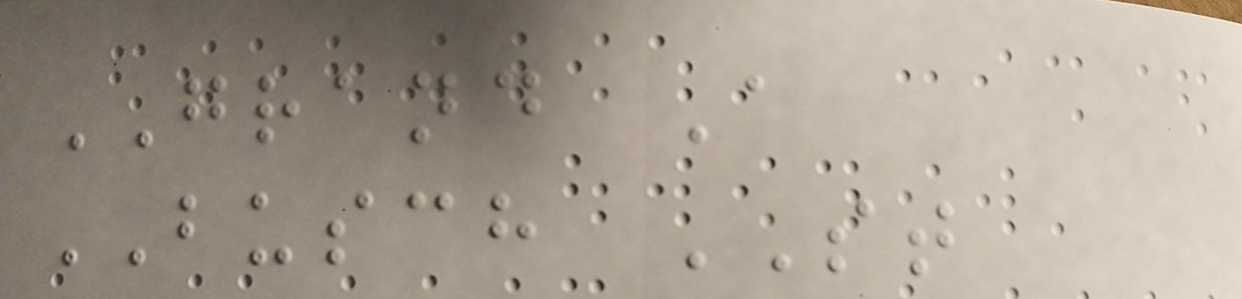GRAND A
BUSCH ST
